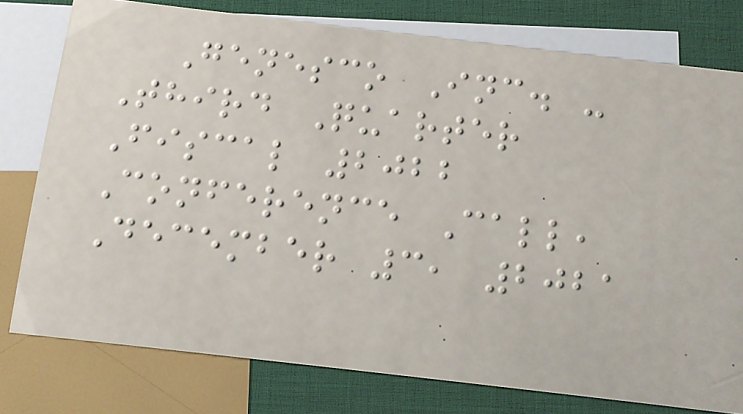Genesco Inc. -
Third Quarter
Fiscal 2022
Conference Call,
December 3, 2021
